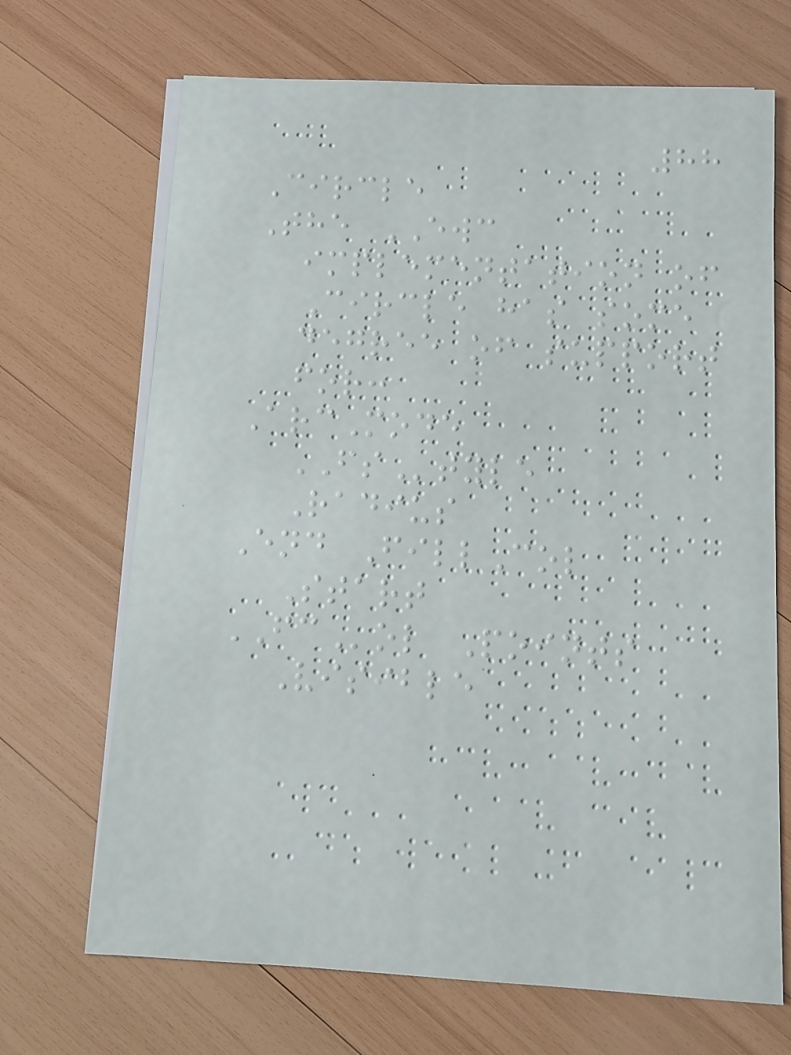88
Circle
The EWC
implementation of
Circle has some
degree of support
for:
ArcMode
FStyle
Radius
End FillCol
Start
FCol Points
Visible
